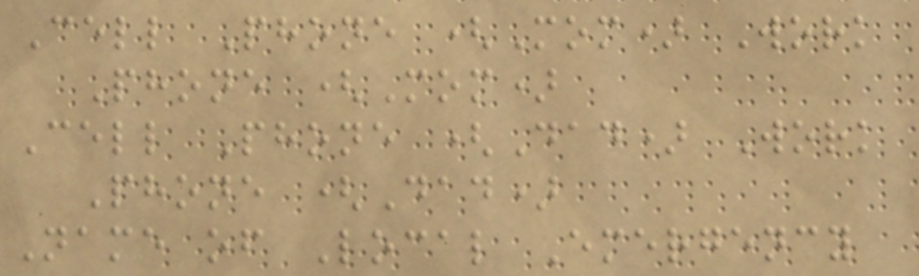Cell Phone (Mom) Work
Phone (Mom)
Cell Phone (Dad) Work
Phone (Dad)
Name of Local Emergency
